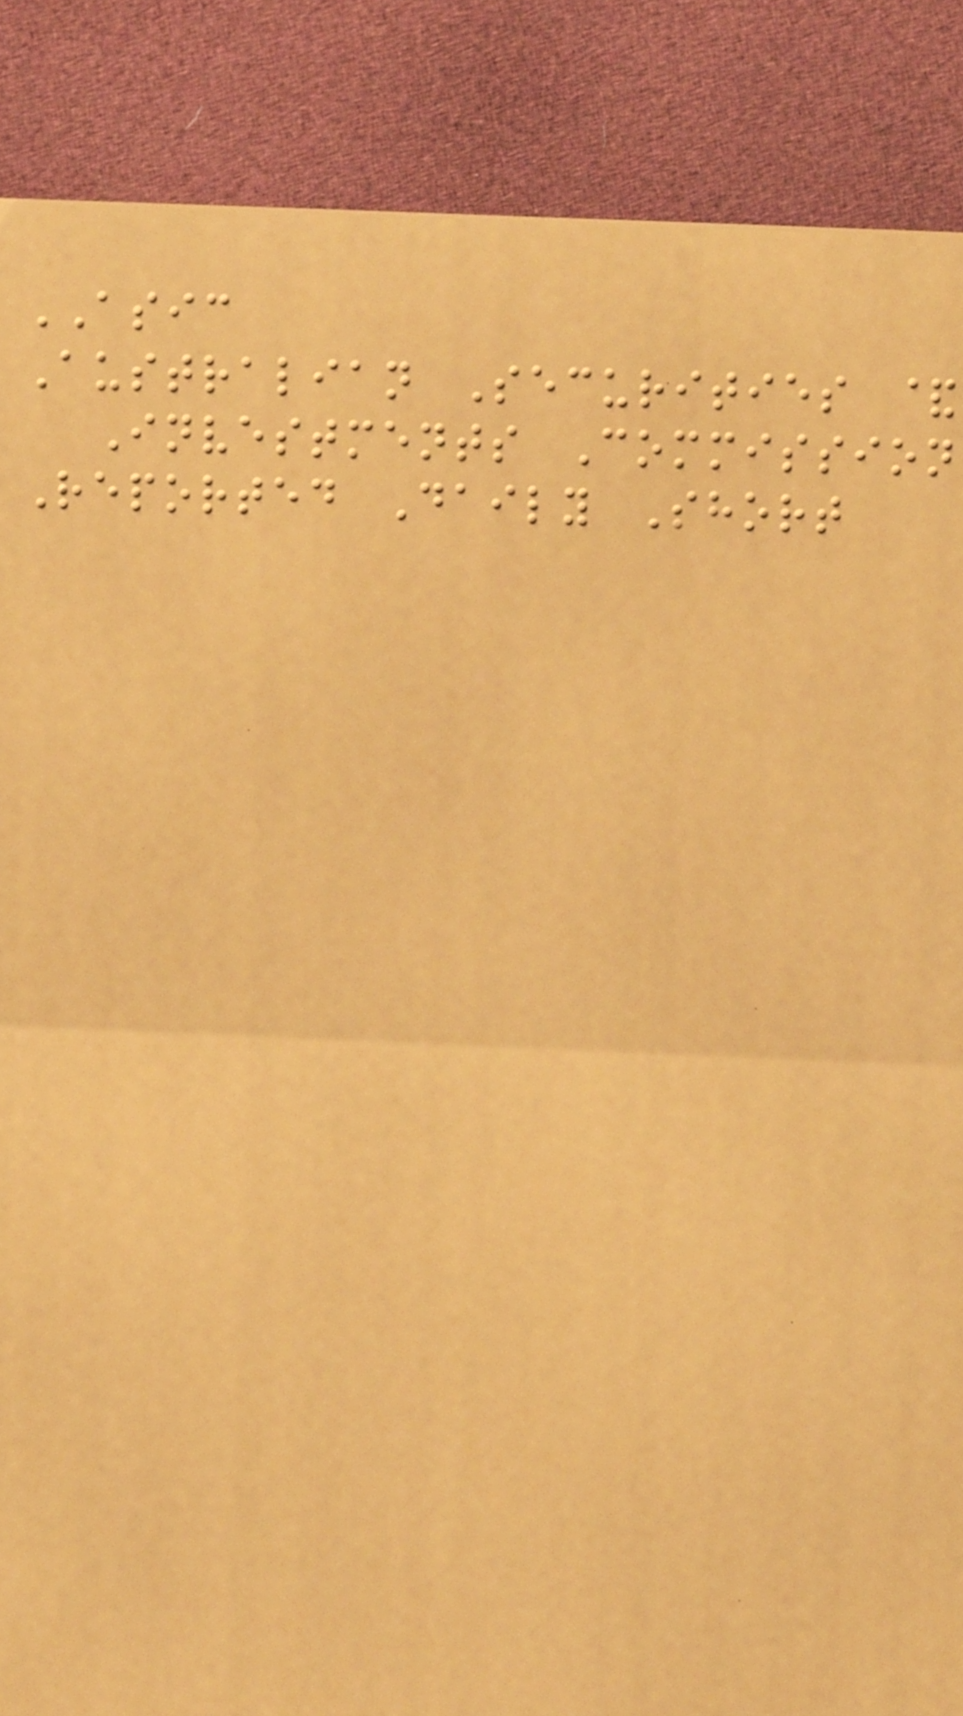ASIC
Australian Securities &
Investments Commission
Reported Daily Short
